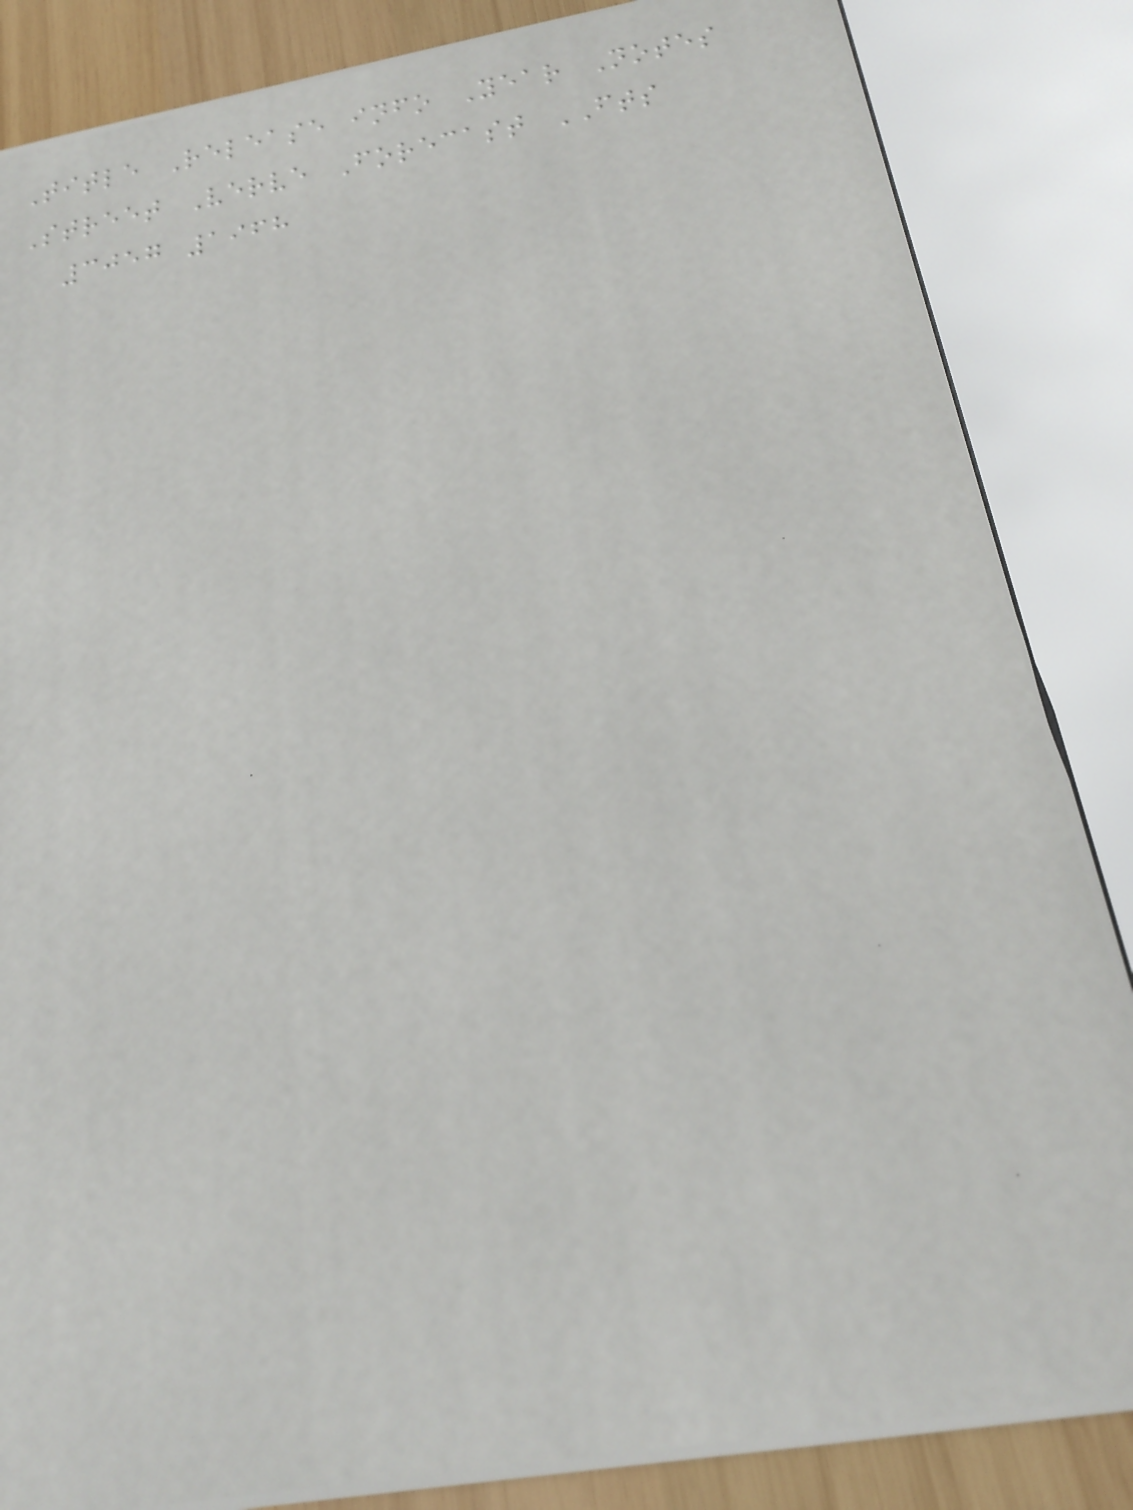Title Release info Year Notes
Street Verve Forecast FTS
3057 1968
